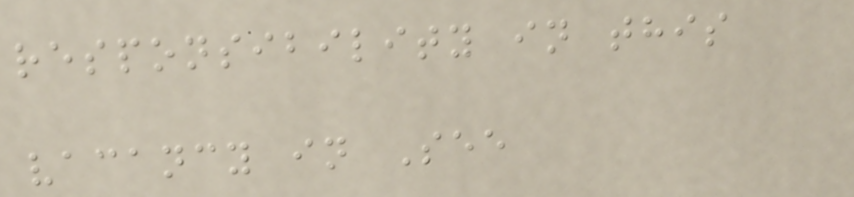responsibility in this
vacancy in See
